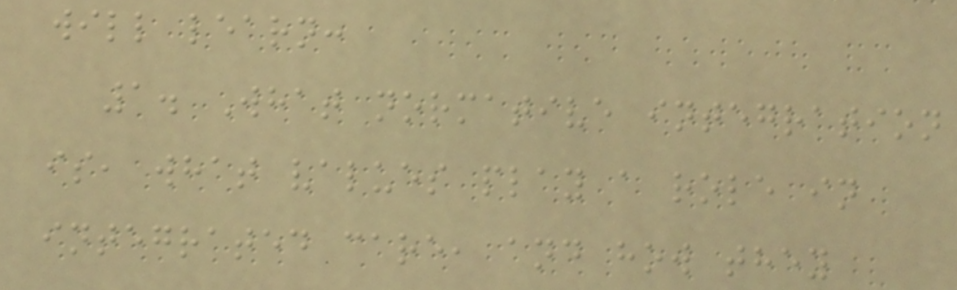will learn:
1. What normative integration
is, what values play a role in
integrated care, and how they
